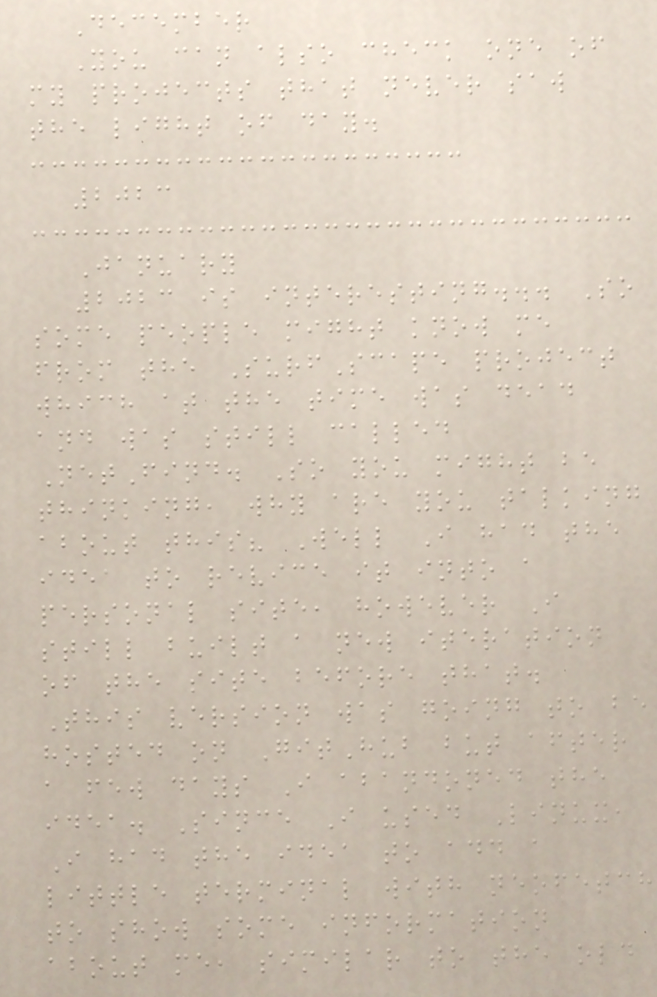December
You can also check one of
my projects that never saw
the light of day.
2023
January
2023 is interesting... So
some people might know me
from the SurfScape project
which at the time was dead
and was still called
NetFind. So you might be
thinking, why are you talking
about this? Well I had the
idea to revice it into a
personal site, however I
still built a new iteration
of the site before that.
This version was going to be
hosted on GitHub but after
a few days I abandoned the
idea. Since I used Linux,
I had the idea to add a
little terminal with neofetch
to show some information
about me, similar to the old
